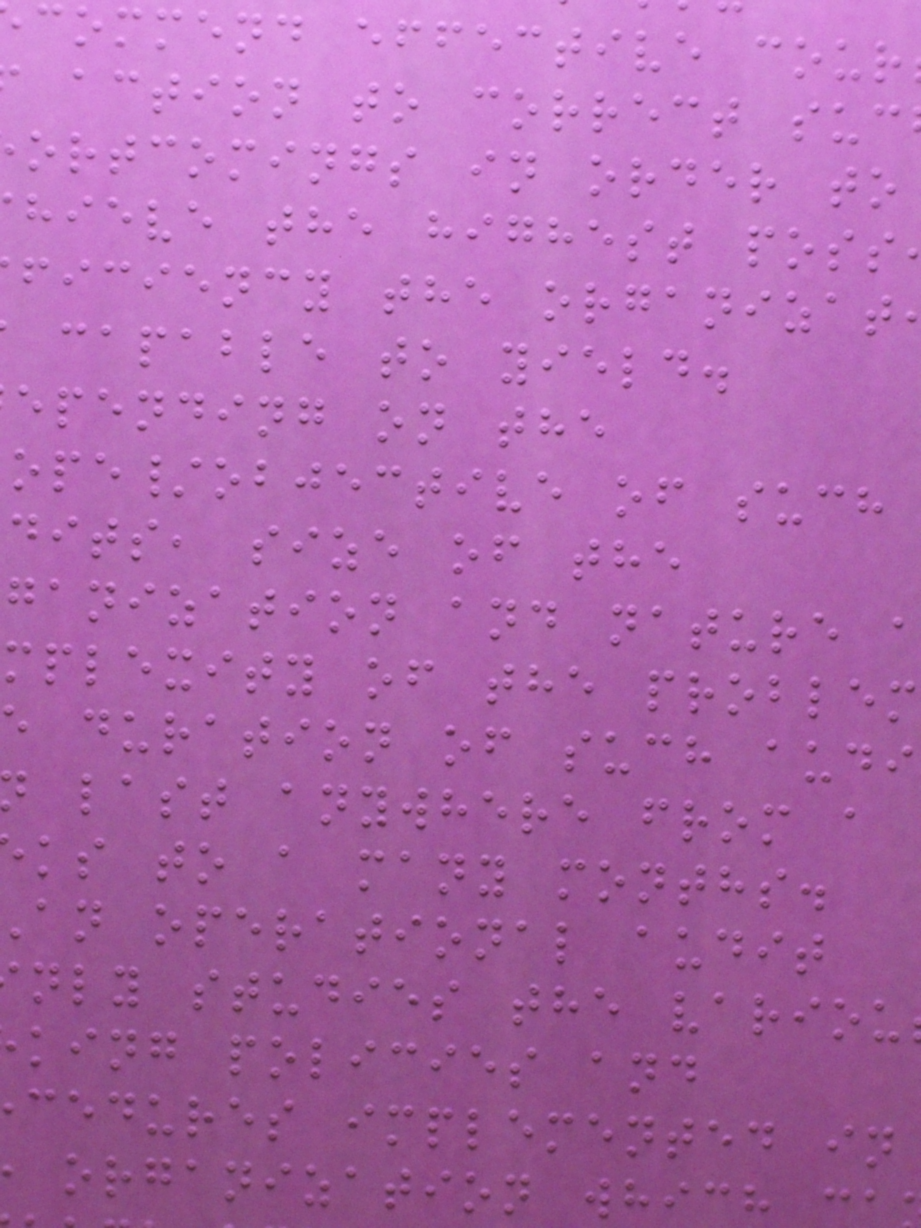commend effective cour
action to correct suc
ortcomings in order to
hieve the highest poss
ficiency the organizat
capable to yield.
epending on the
ope/objective of such
dits, size of the
ganization and nature a
mplexity of the problem
e duration of such audi
last anywhere from a
ks to a many months.
an operational audit
nly studies the variou
king policies and
cedures implemented in
organization which
